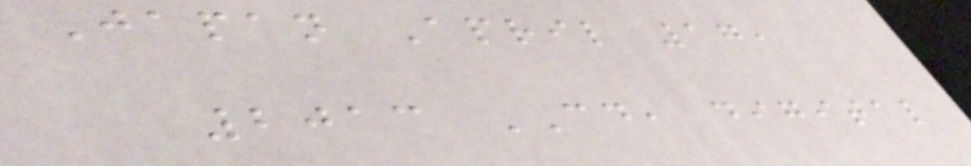Japan April 17,
2013 CD, digital
